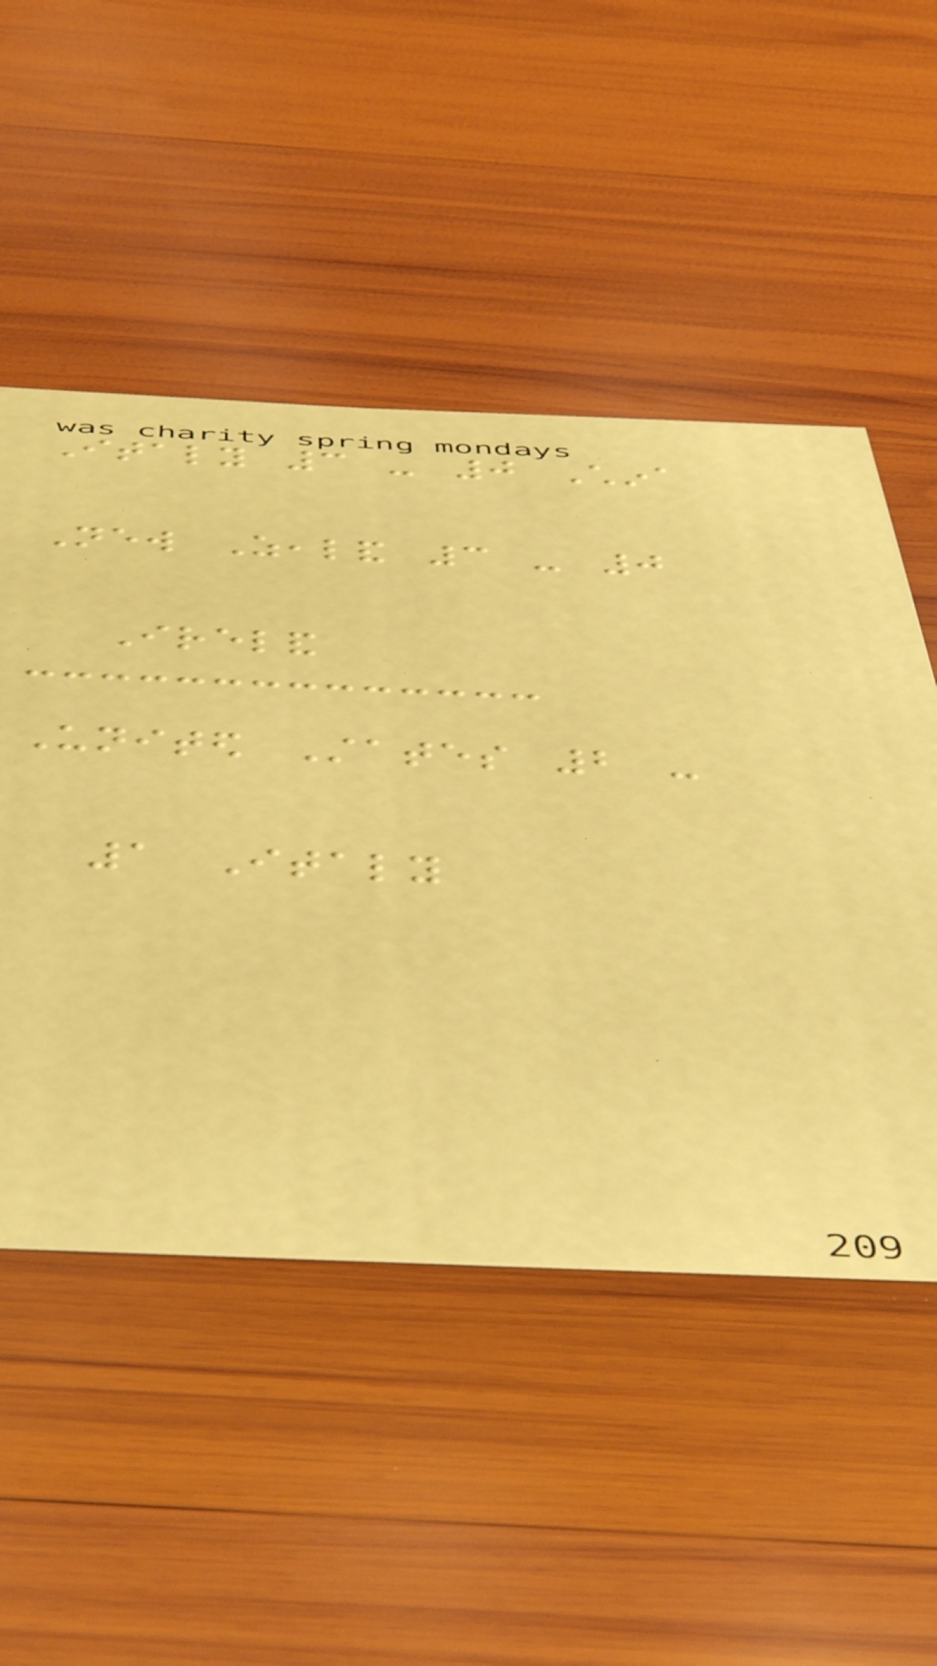Italy 3 - 0 China
New Zealand 3 - 0
Ireland
United States 2 -
1 Italy
